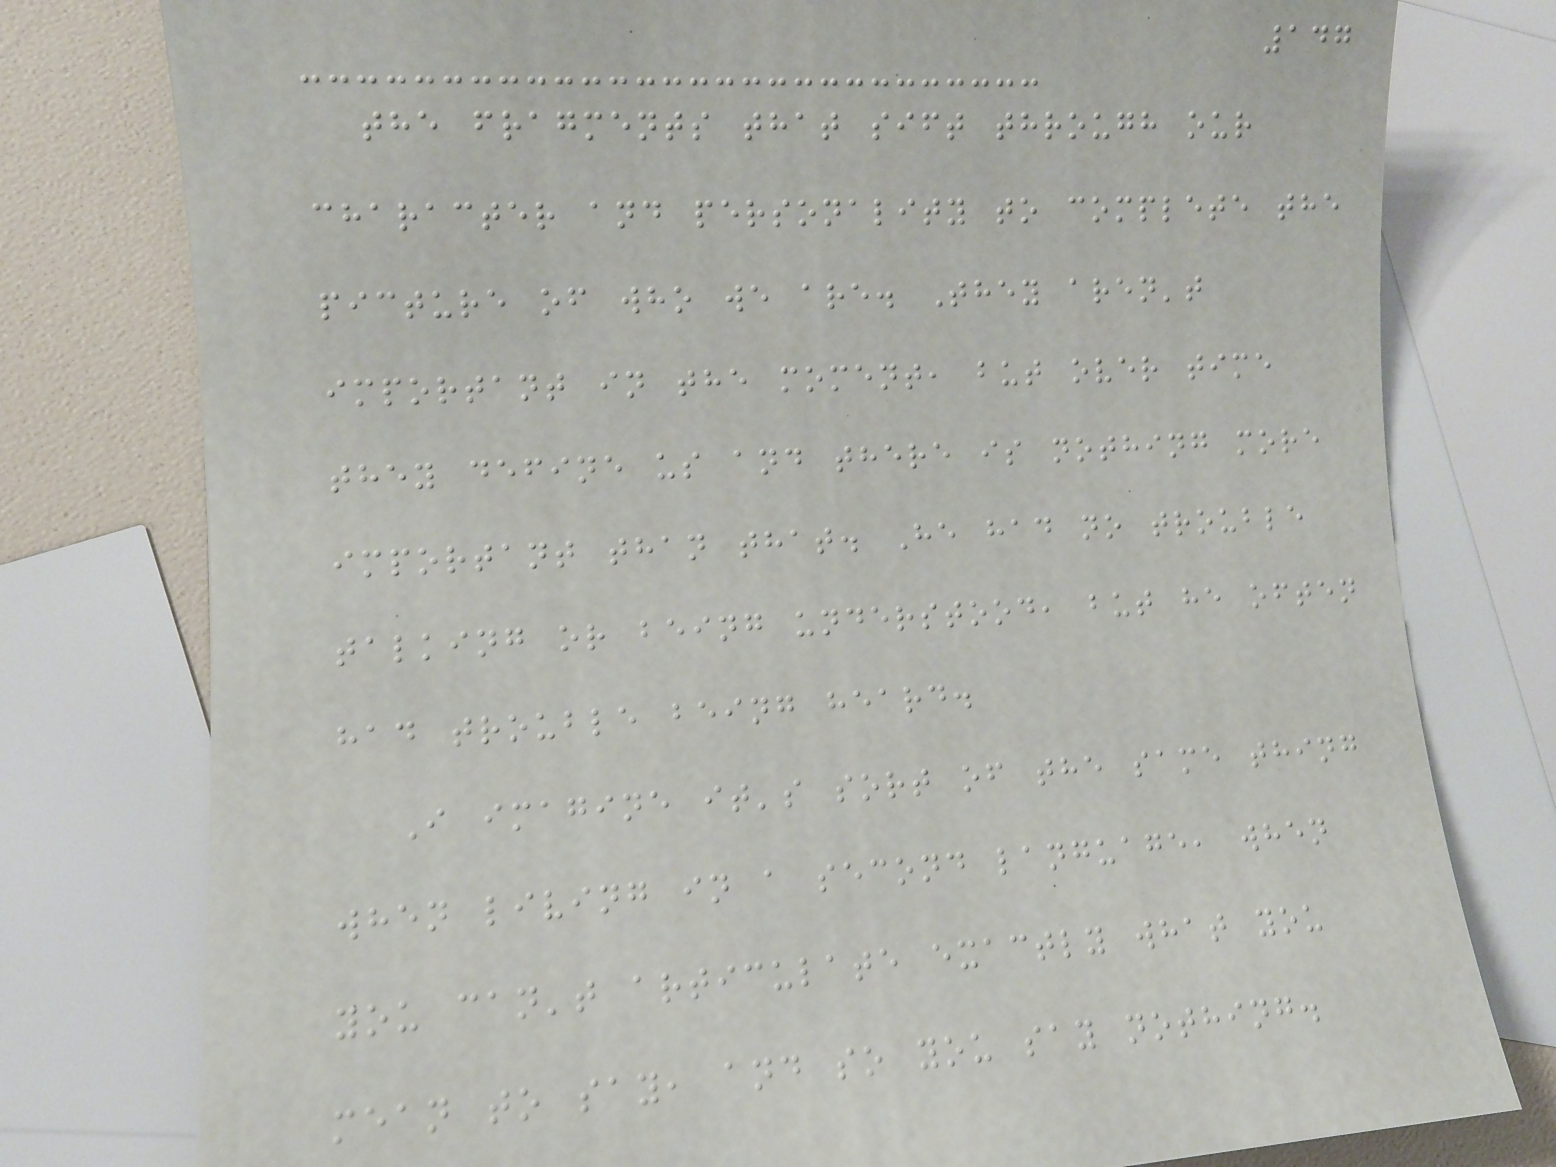147
the fragments that sift through our
character and personality to complete the
picture of who we are. They aren't
important in the moment, but over time
they define us and there is nothing more
important than that. He had no trouble
talking or being understood, but he often
had trouble being heard.
I imagine it's sort of the same thing
when living in a second language, when
you can't articulate exactly what you
mean to say, and so you say nothing.
